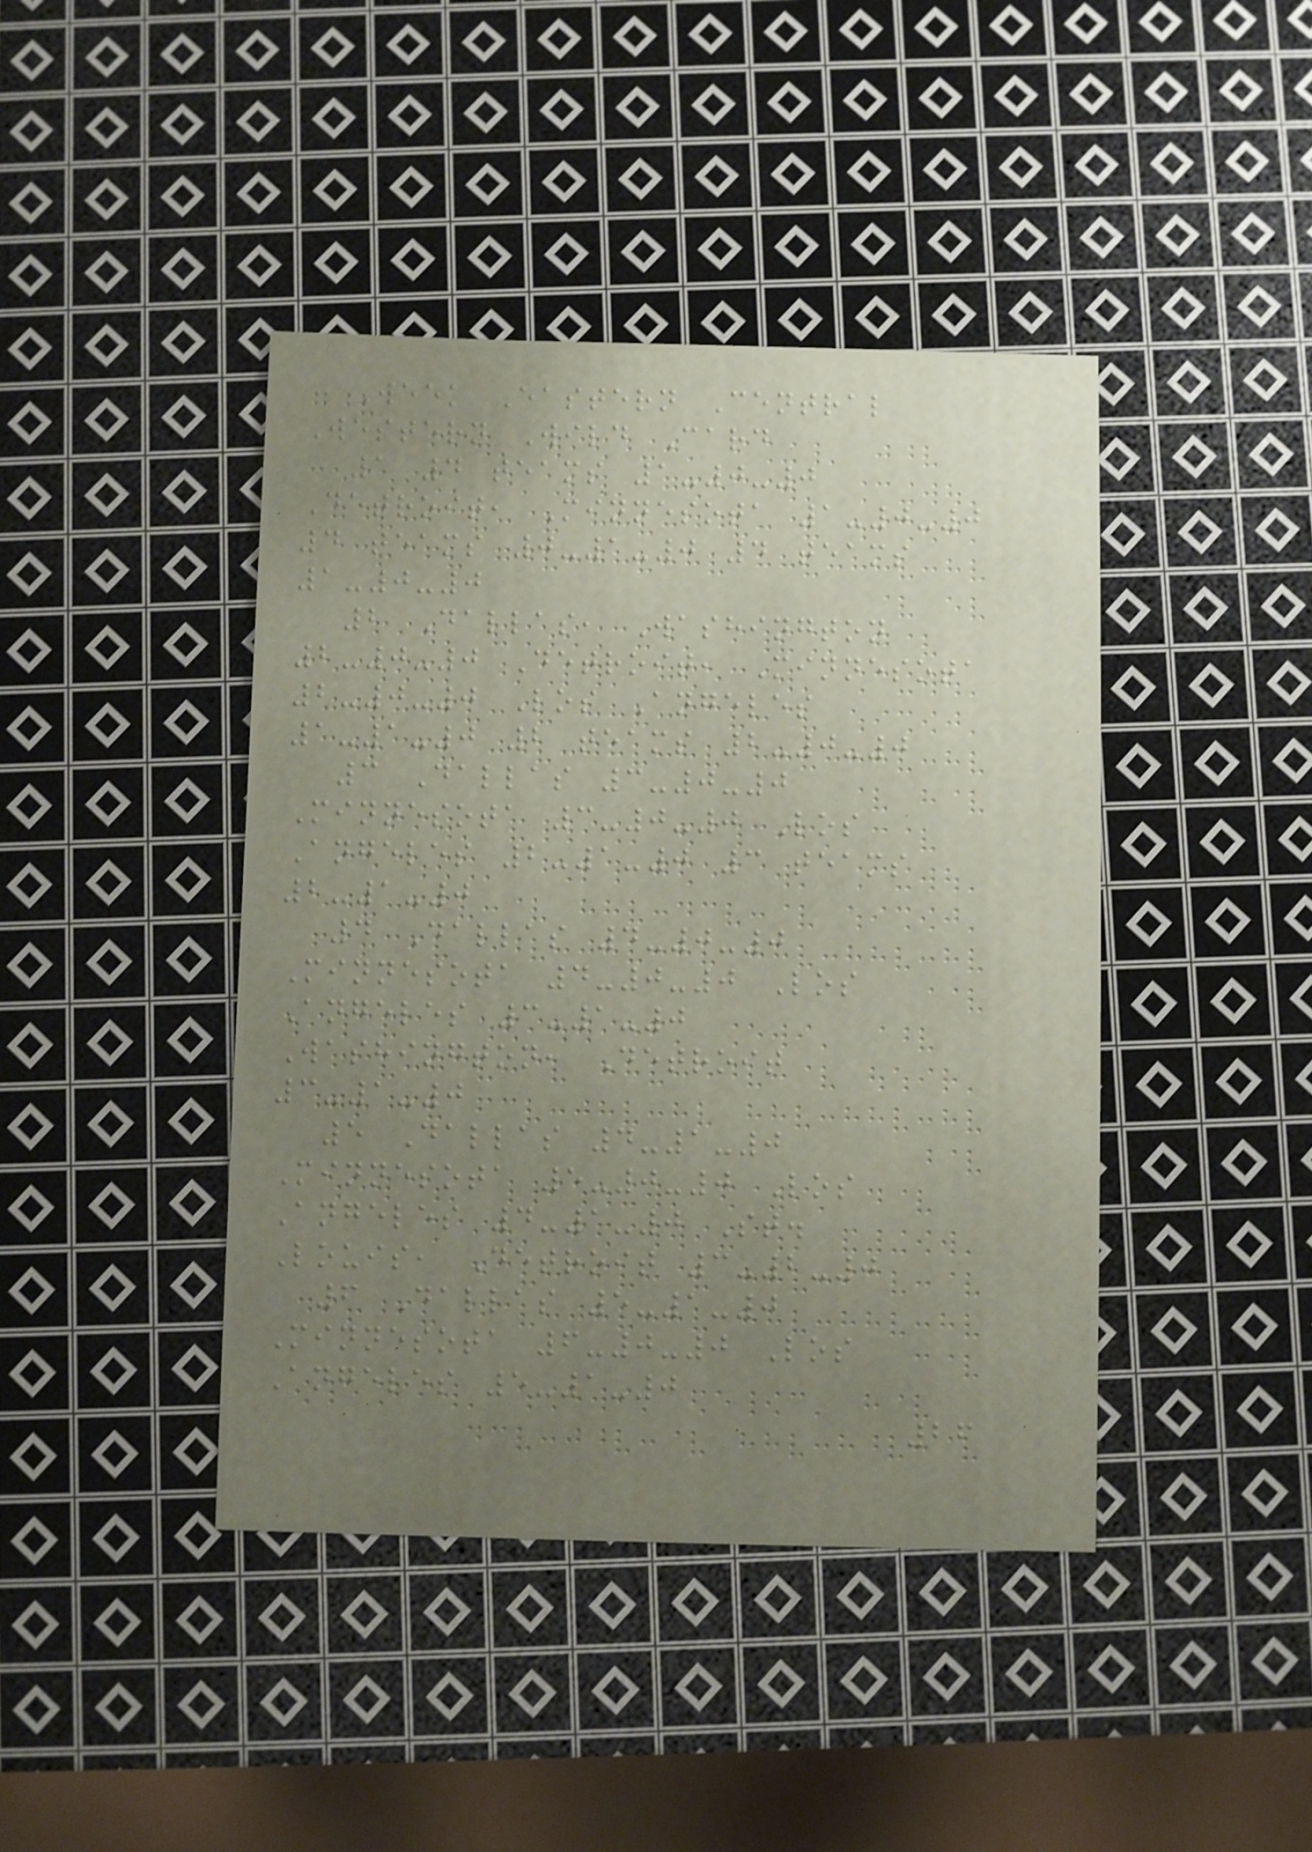Week Eastern Central
Western Wild Card
1 4 teams 1-0-0
Detroit, Minnesota 1-0-0
4 teams 0-1-0 4 teams
1-0-0
2 Dallas, Washington
2-0-0 Detroit, Minnesota
2-0-0 Los Angeles
1-1-0 2 teams 2-0-0
3 Dallas 3-0-0
Minnesota 3-0-0 Los
Angeles 2-1-0 3 teams
2-1-0
4 Dallas 4-0-0
Minnesota 4-0-0 Los
Angeles 3-1-0
Washington, Detroit
3-1-0
5 Dallas 4-1-0
Minnesota 5-0-0 Los
Angeles 4-1-0 St.
Louis, Detroit 3-2-0
6 Dallas 5-1-0
Minnesota 6-0-0 Los
Angeles 5-1-0
26
